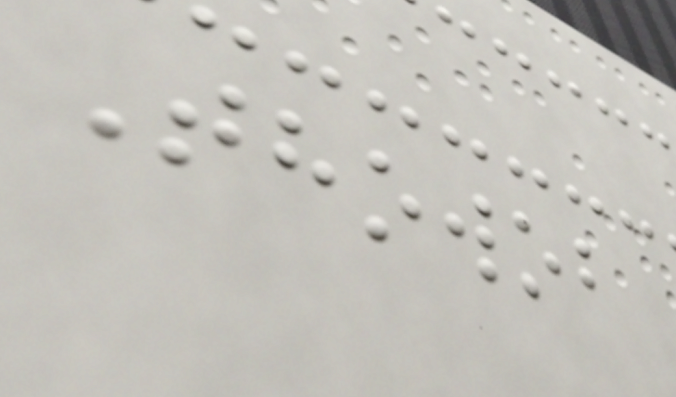Thowob
